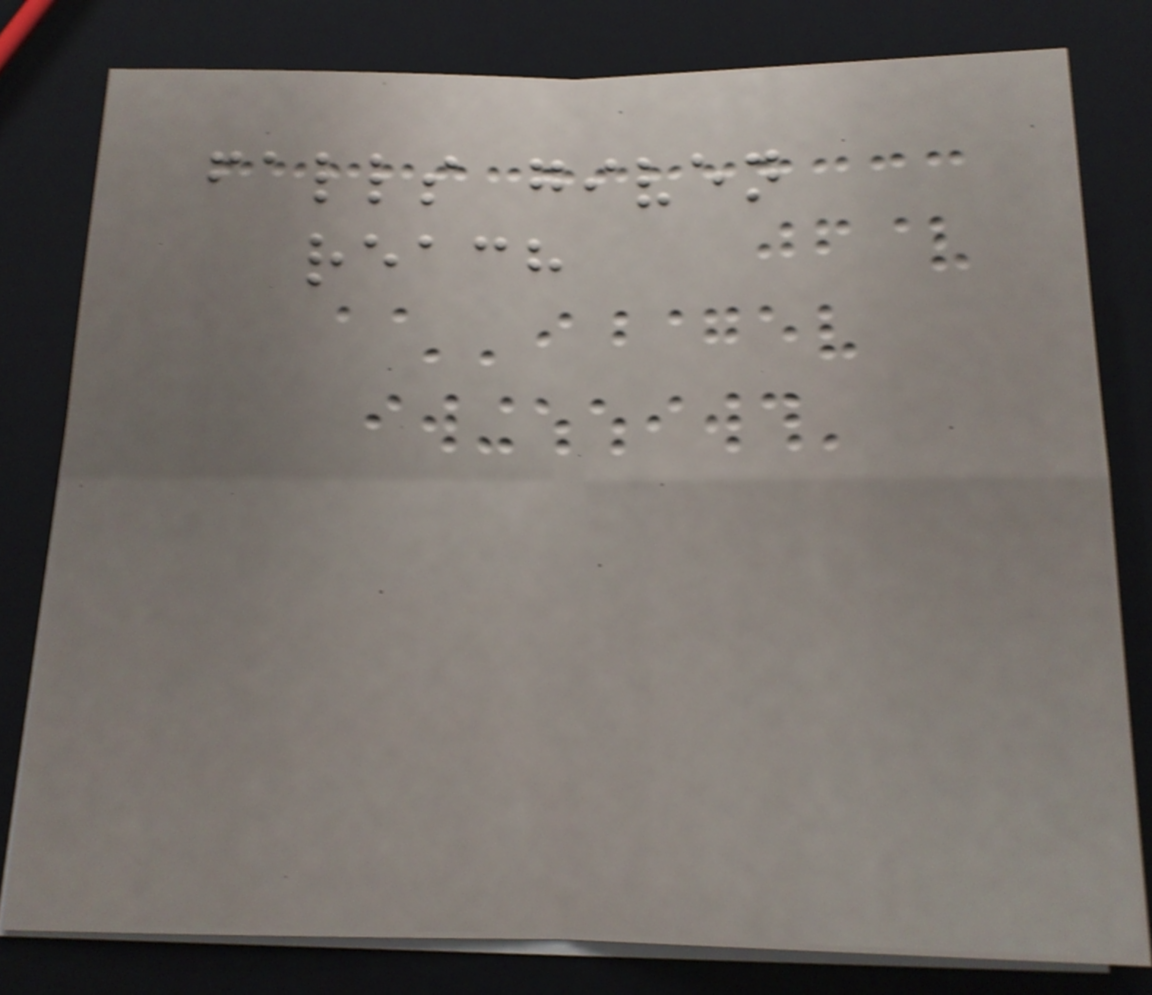falls given
reach
